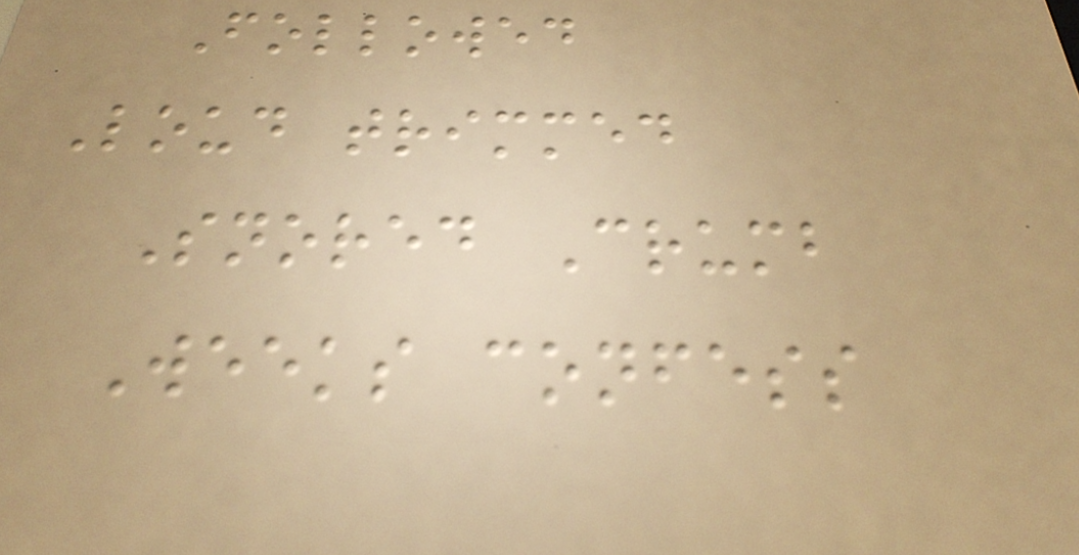Followed
Loud trimmed
Snored Crumb
Weeks confess
